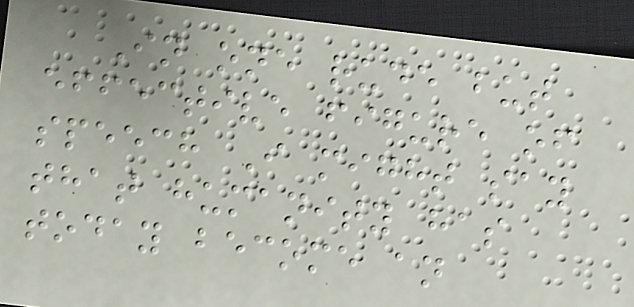In one rude but
effective figure of
speech I might say
that humanity has
today become an
